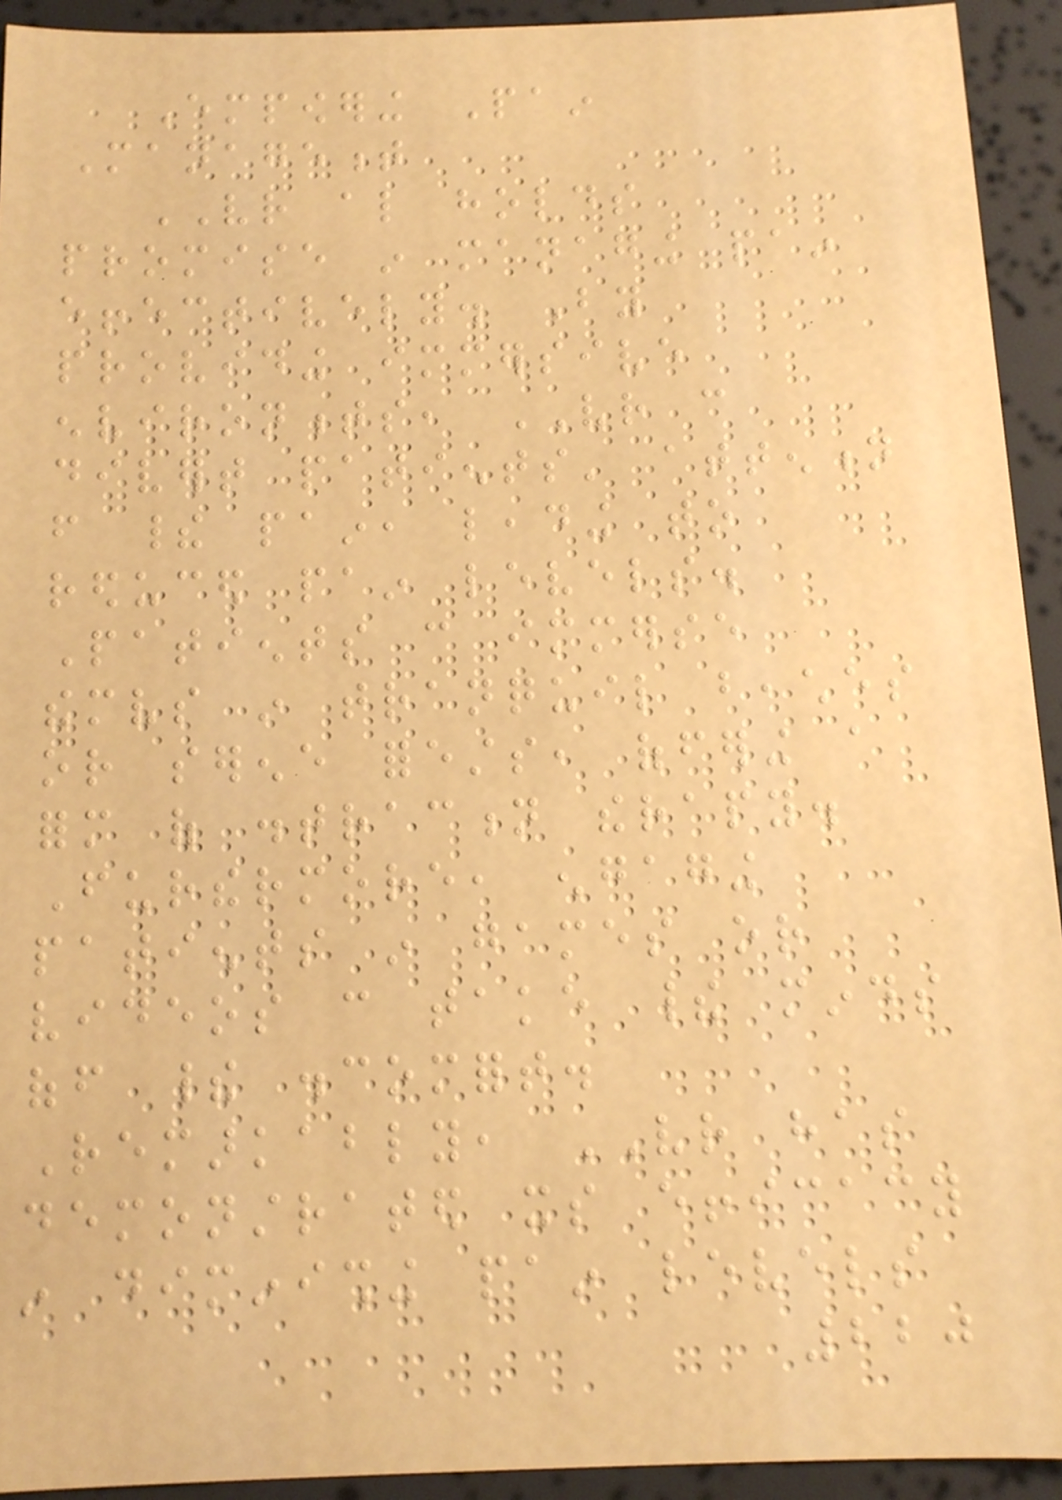Empowering Pain
Management
VR also holds
promise in managing pain
effectively. By
providing immersive
environments, VR can
divert patients' attention
from their pain, leading to
reduced pain levels.
Patients can immerse
themselves in tranquil beaches
or serene forests, offering a
form of distraction therapy.
Furthermore, engaging
patients in games or
videos can take their minds
off their discomfort.
Remarkably, VR has
demonstrated its efficacy
in diminishing pain levels
220
